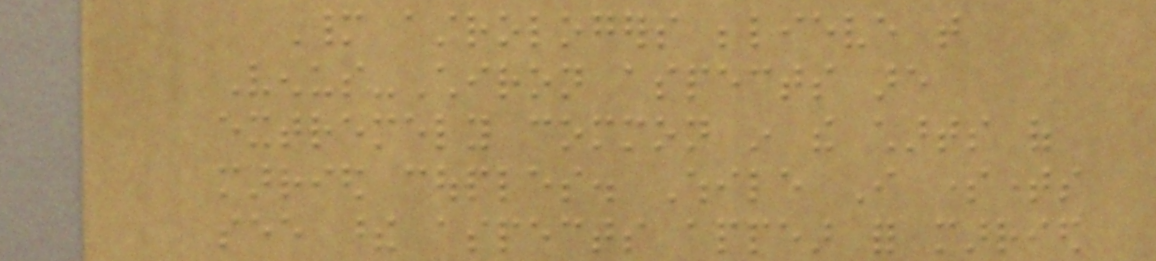Many astrologers believe that
Venus-Chiron aspects are
extremely common in the charts of
married couples. While I sometimes
see these aspects appear for married
